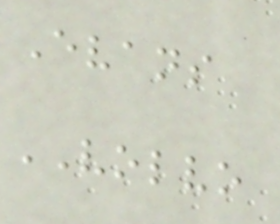Evans
VOLVO
